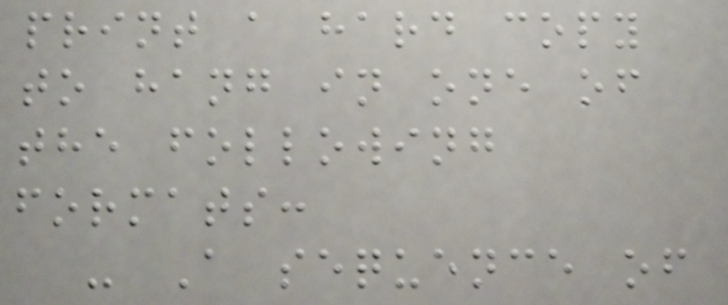print a hard copy
to hang in one of
the following
formats:
- A sequence of
